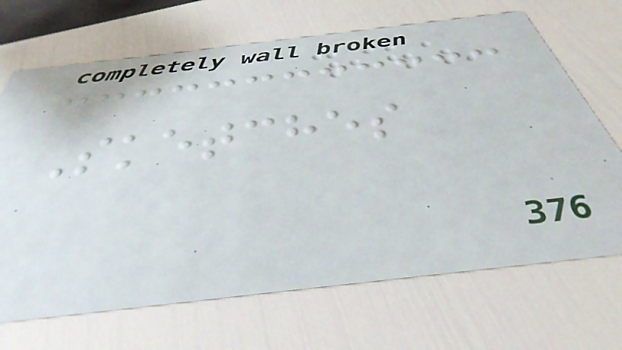Sketches
